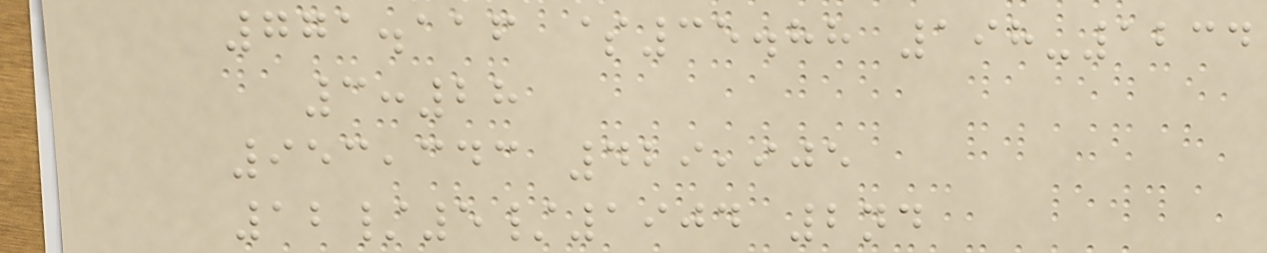771.116 $35.88 198-1234
3:28
953,343 429,905
12/5/1904 2nd
